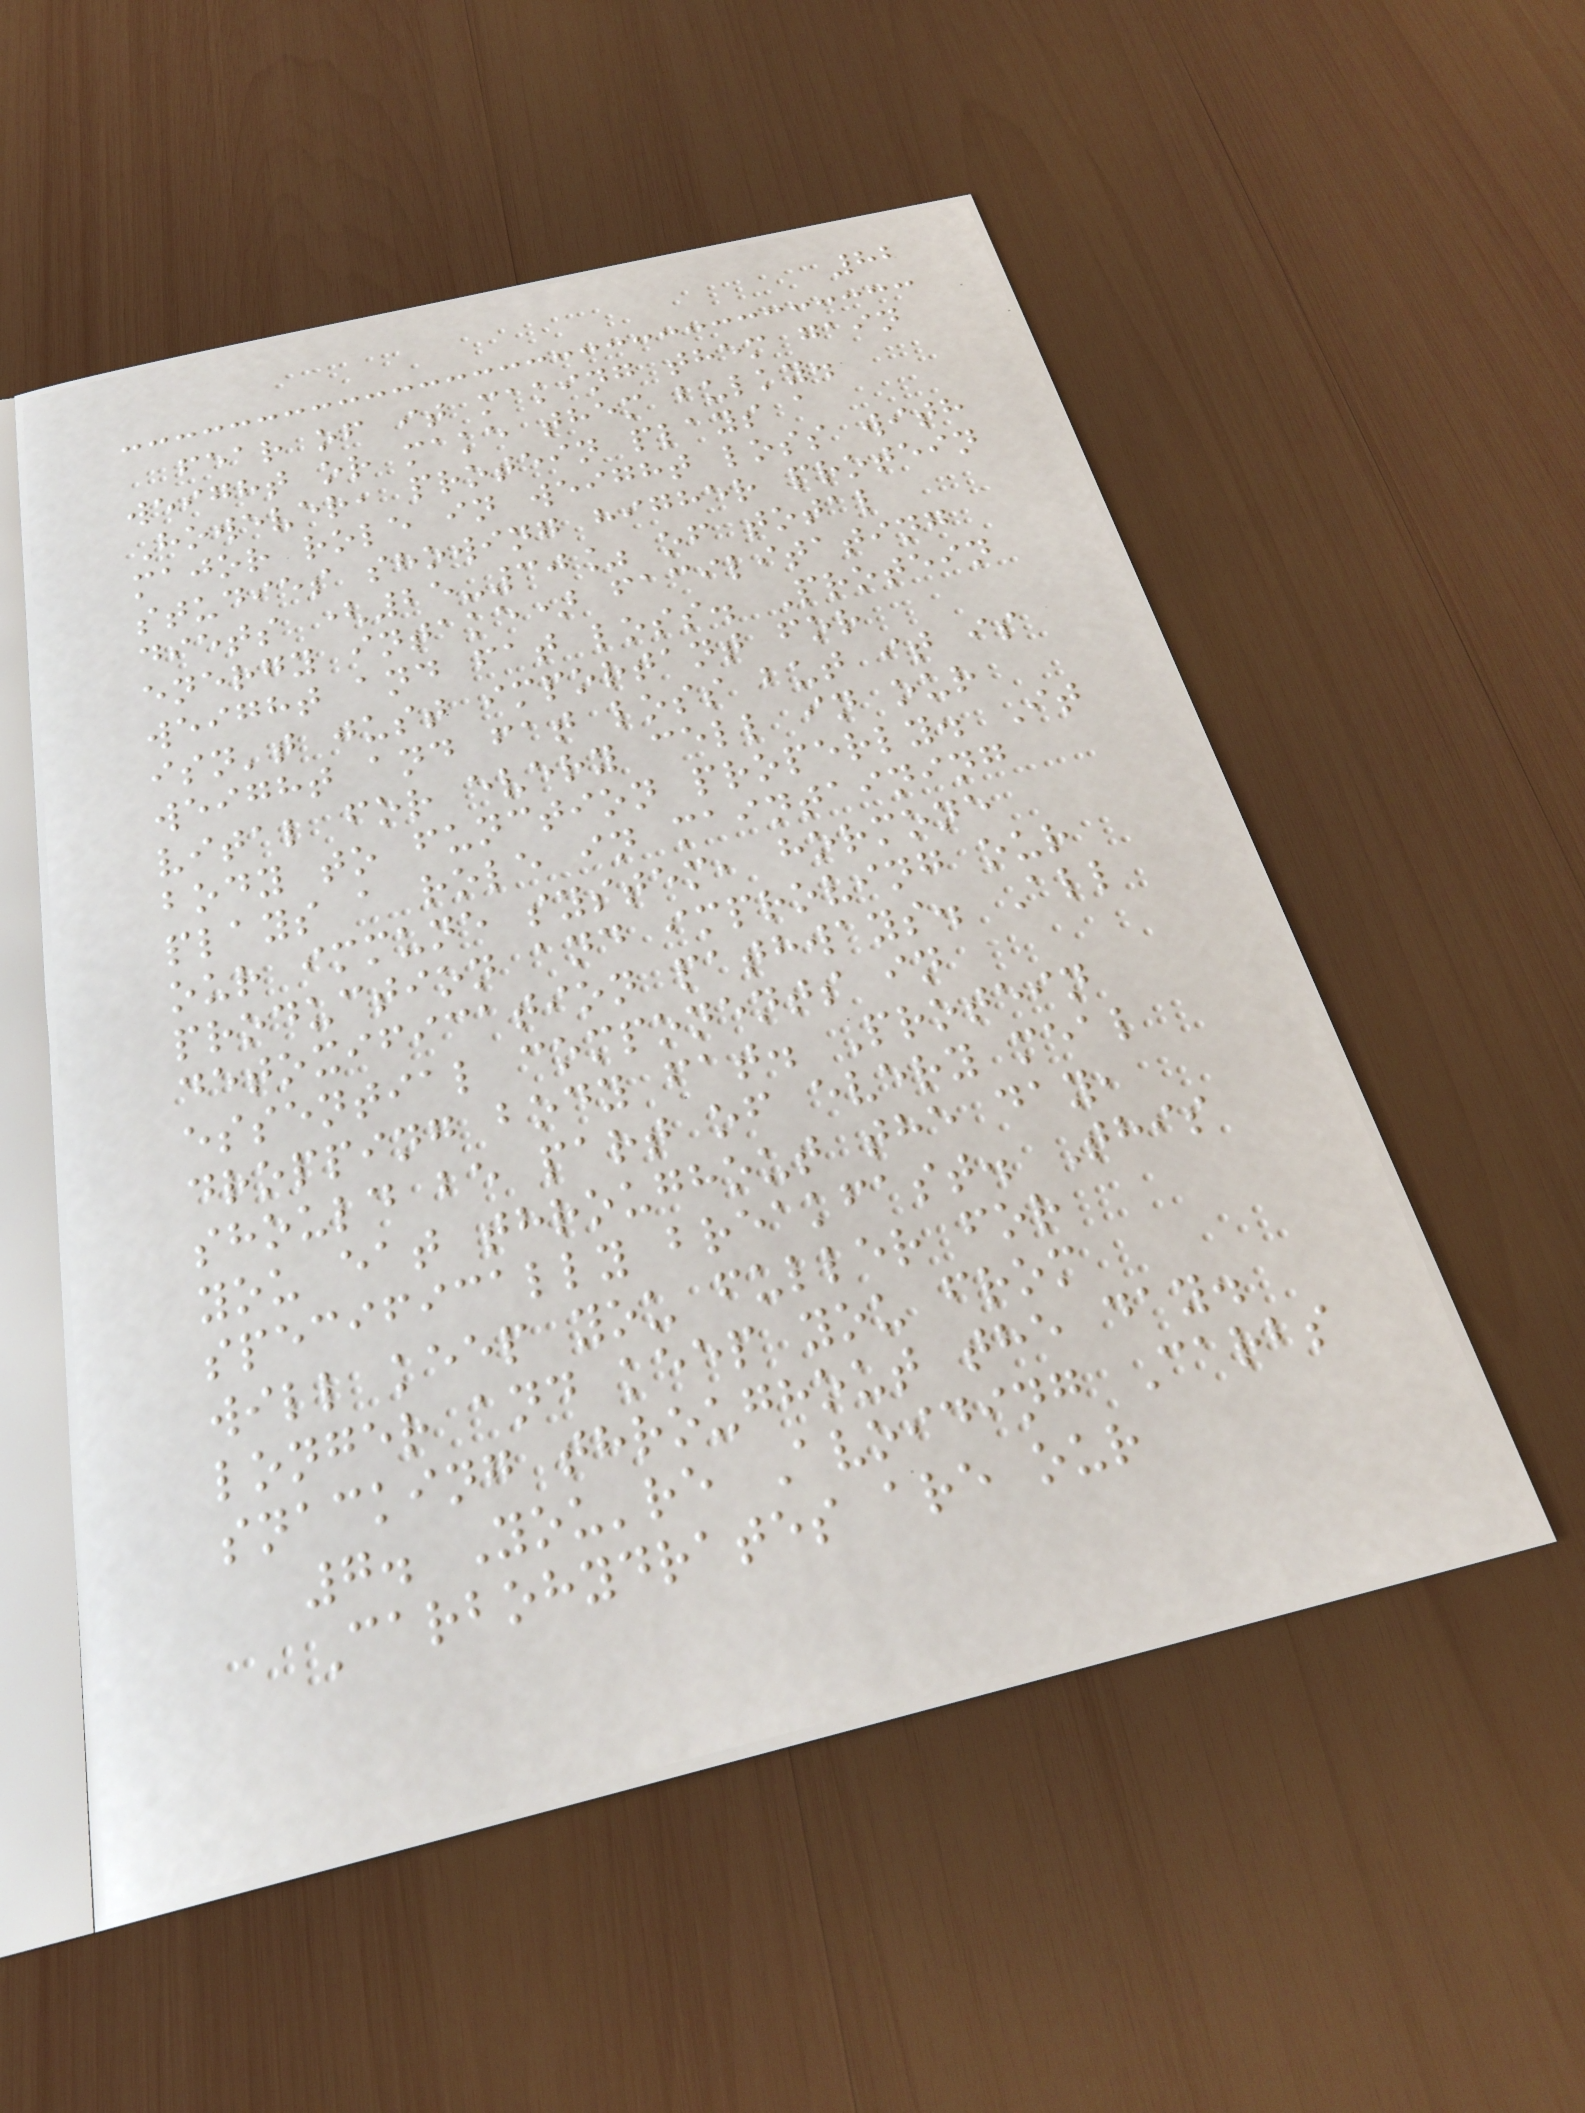82
fear of it making them gain
weight or make them bulky.
However, protein plays a
major role in weight loss with
studies showing higher protein
diets (25-30% of total
energy intake) facilitating
weight and fat loss. Protein
isn't just important for
weight and fat loss but it is
vital for every cell in our
body to function properly. It
plays a role in maintaining
our immune system, hormone
production and improving our
detoxification pathways. All
essential components in
dropping body fat. Protein
should be part of every meal
you eat throughout the day,
specifically breakfast. This
will keep you fuller for
longer and keep you from
snacking throughout the day.
7. You're Avoiding Carbs
Carbohydrates are our
